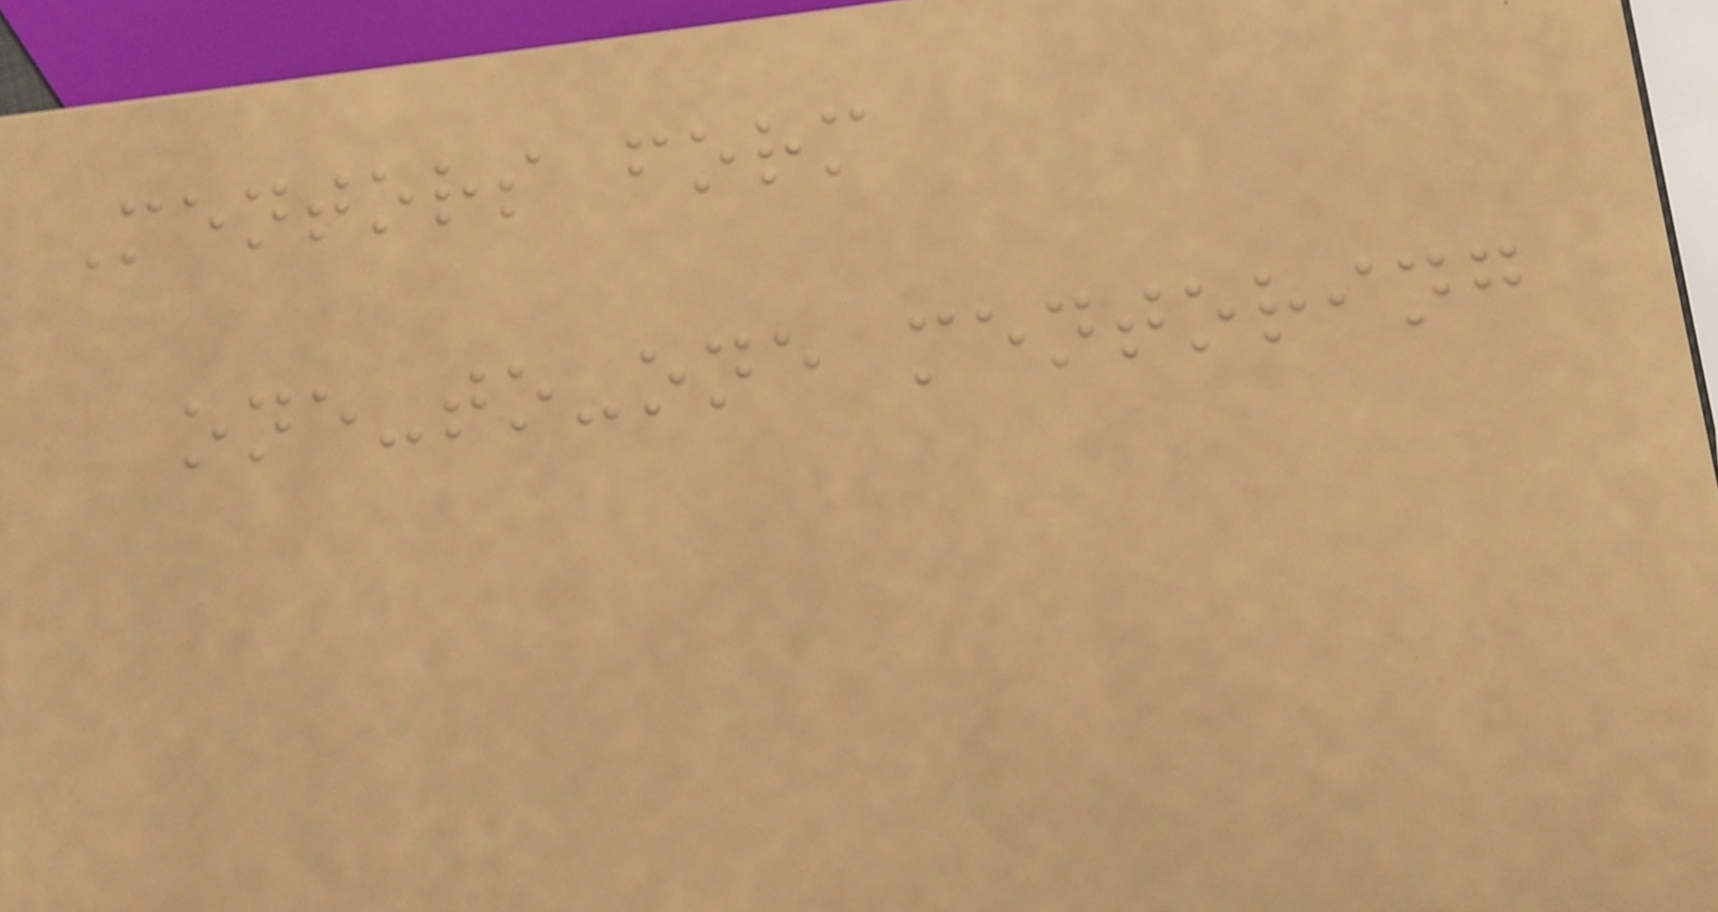Mentors form
one-to-one mentoring
